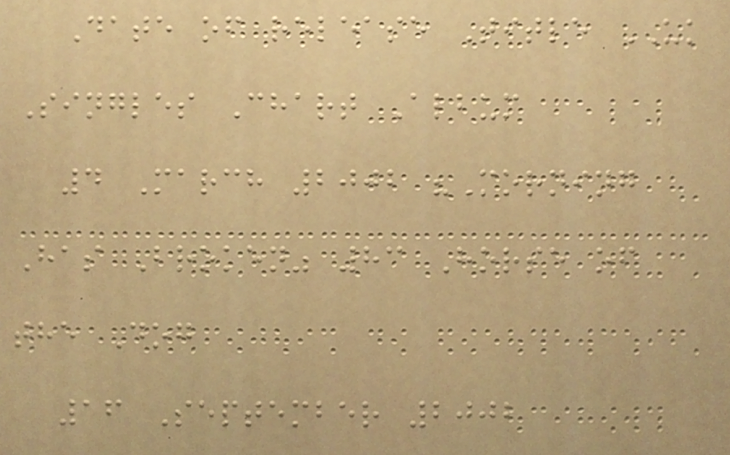Date of release Title UK
Singles Chart Album
4 March 2002 "Morning
Has Broken" 83 Horse of
the Dog
16 September 2002
